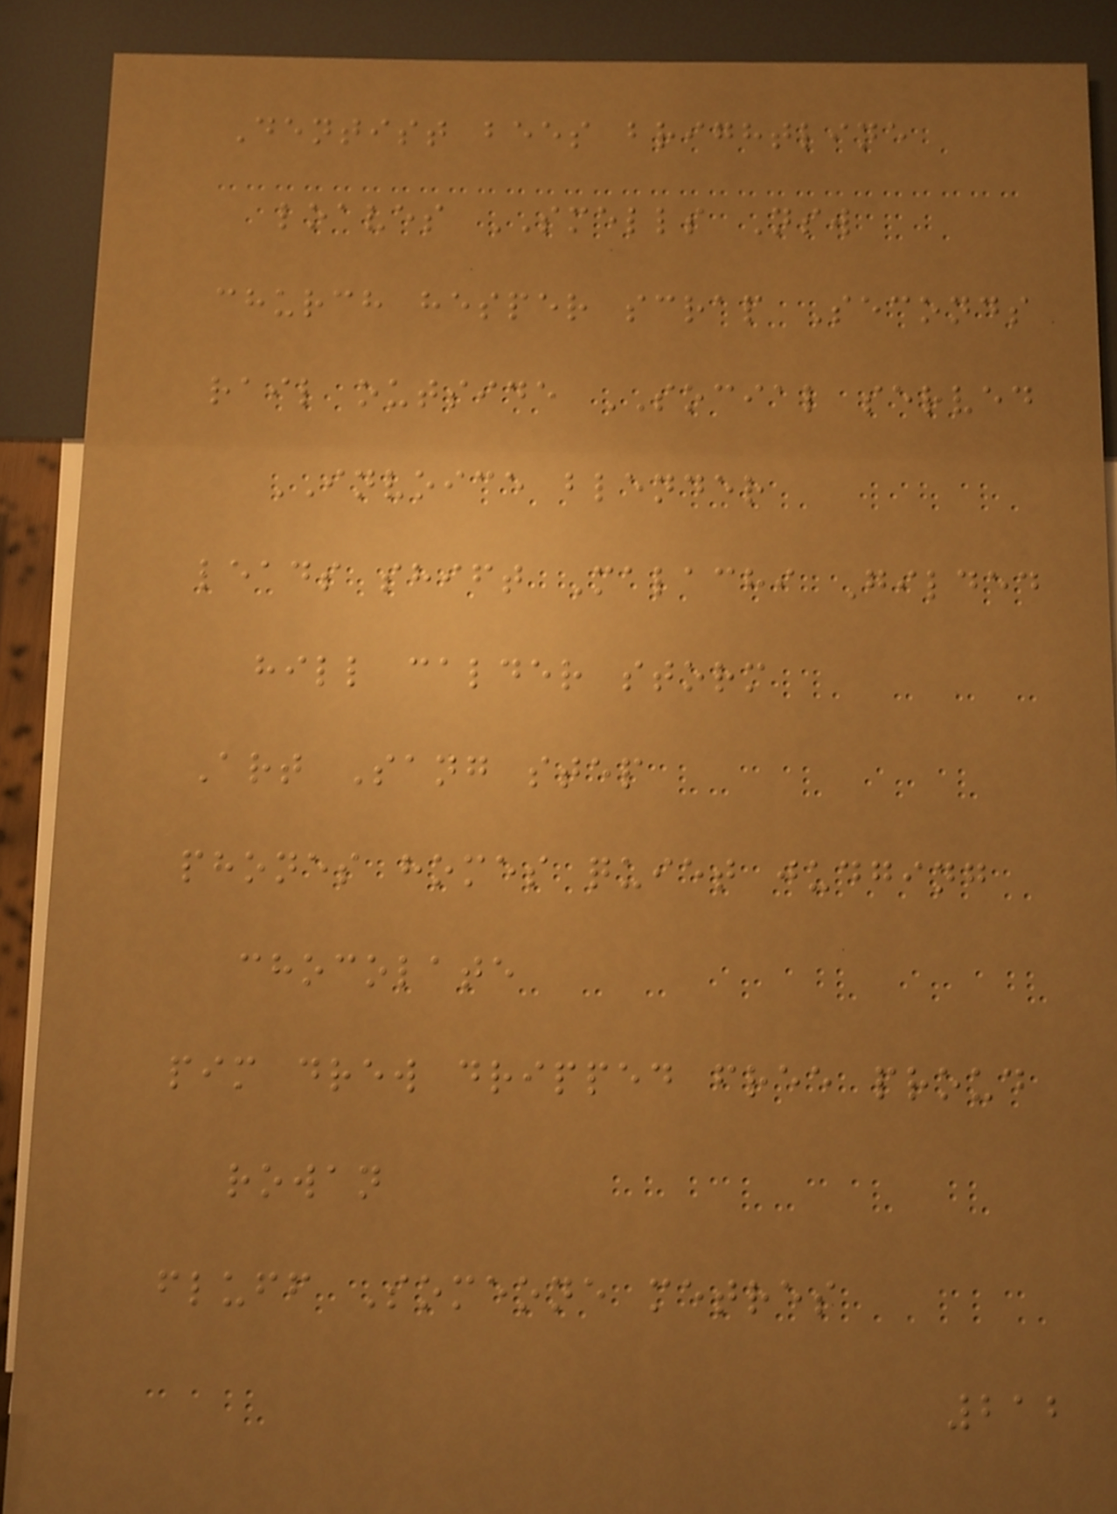Dentist bees brightline
loaves SMELLS Nsw
church hesper scrap Seconds
rail outside SOCIAL served
INVOICE blender
leads shift Malachi Gilded
hill calder storm
Art Sang step
phones homes quiet judging
chocolate
pim drew dripped free proud
rowan
fluff Someone metres
212
